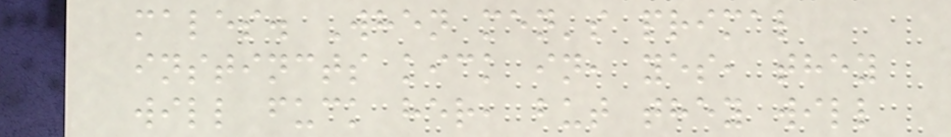males. When men's primal
instincts kick in, yes, they
will fuck her, but they will
